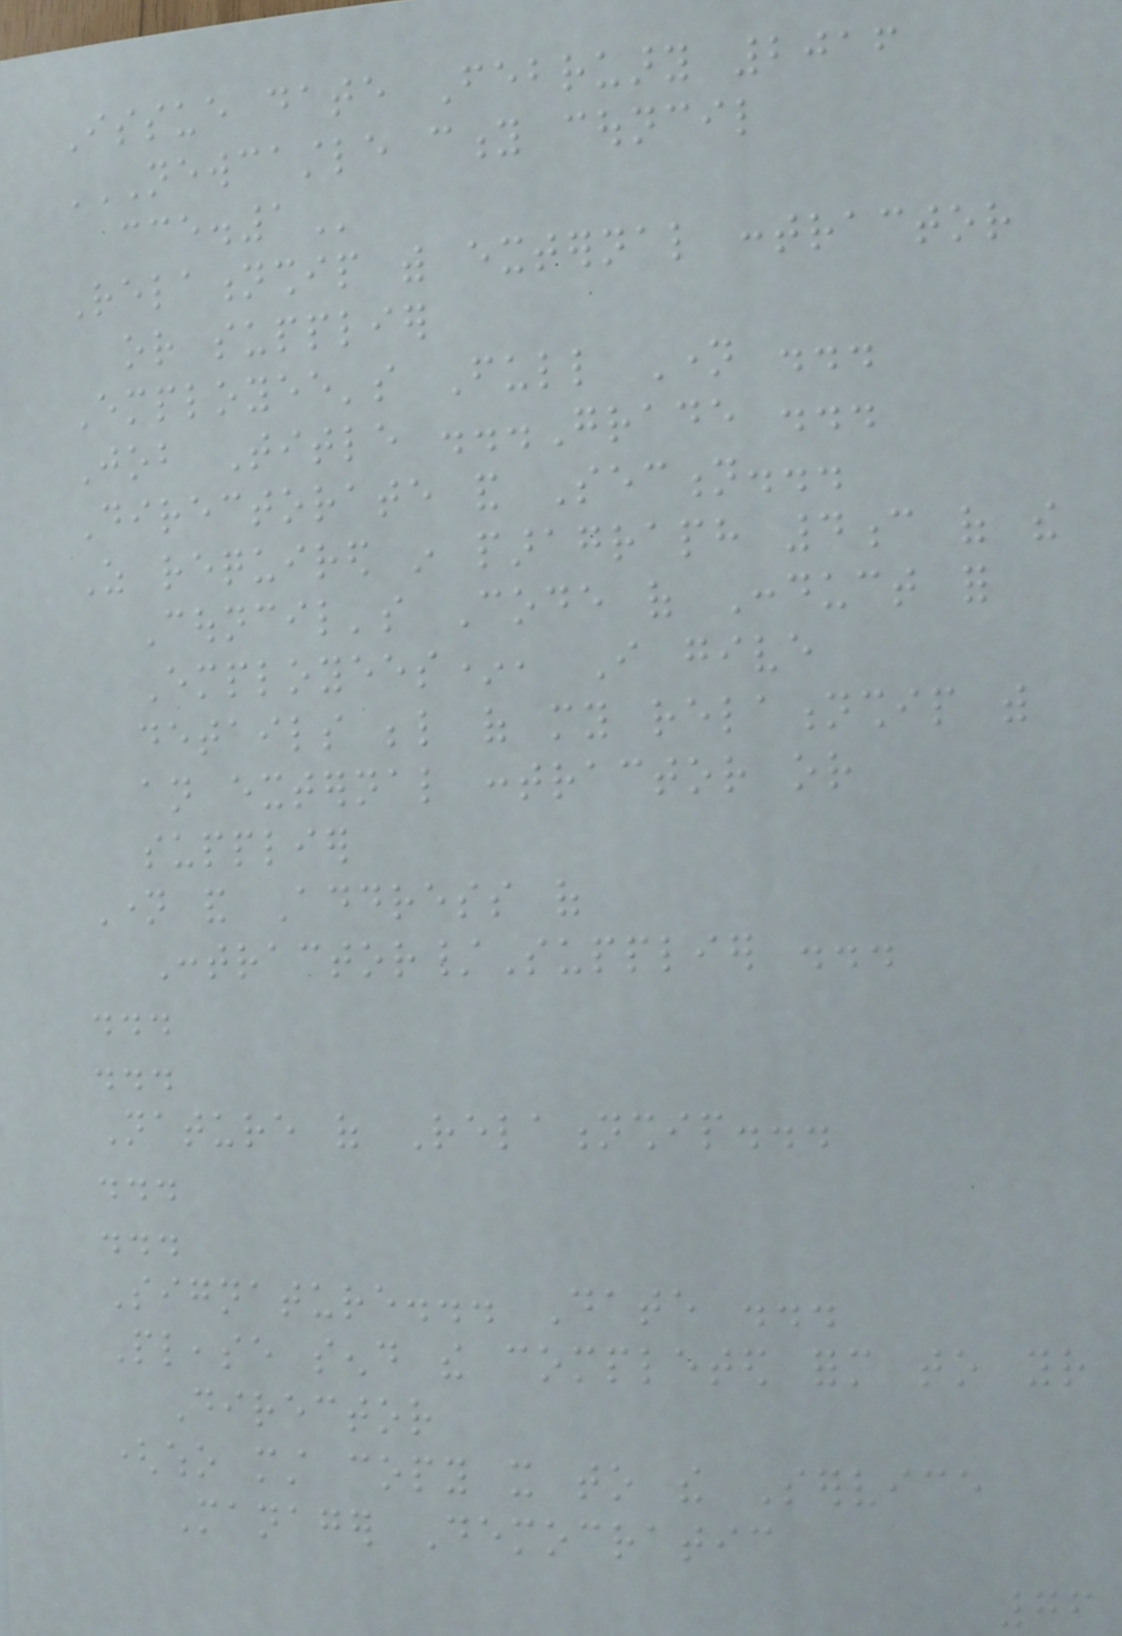Issue date February 2016
NEWCASTLE CITY COUNCIL
CCE.1
Relationship with external contractor
or supplier
Employee's Full Name ...
Job Title ...Grade ...
Directorate and Section...
As required in paragraph 4c of the
Council's Code of Conduct for
Employees*, I give
details below of my relationship with
an external contractor or
supplier
Name and Address of
Contractor/Supplier ...
...
...
Nature of Relationship...
...
...
Signature... Date ...
Please send the completed form to your
Director
(who must copy it to the Service
Manager Democratic
76
